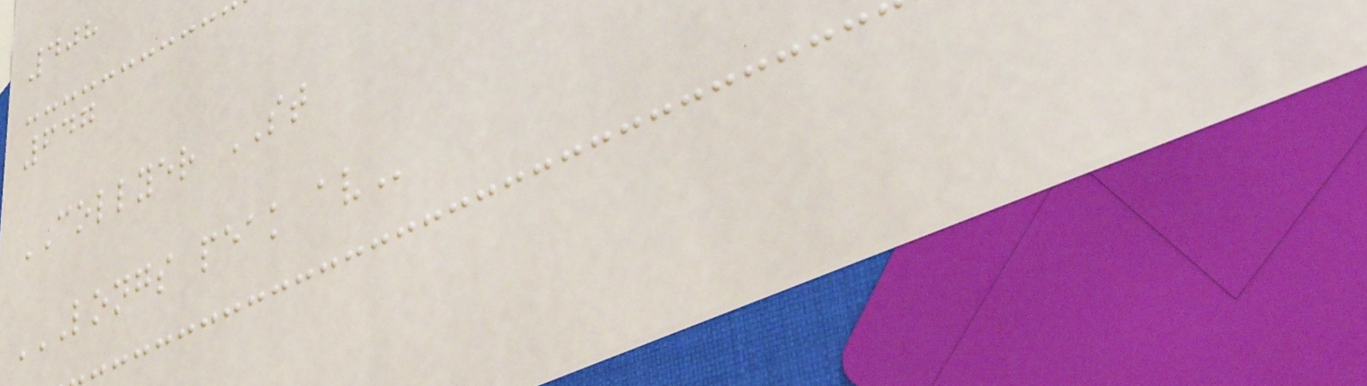408
647
COLLYER ST
LONGS PEAK AV
